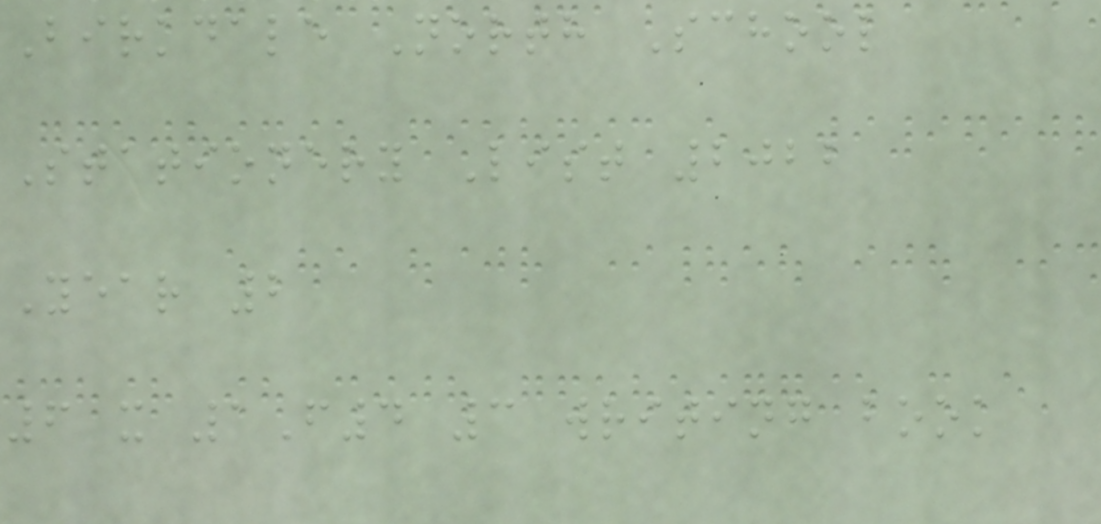Birkdale North School
Stationery List 2022
Year 2
6 x 1F4 3 writing book
